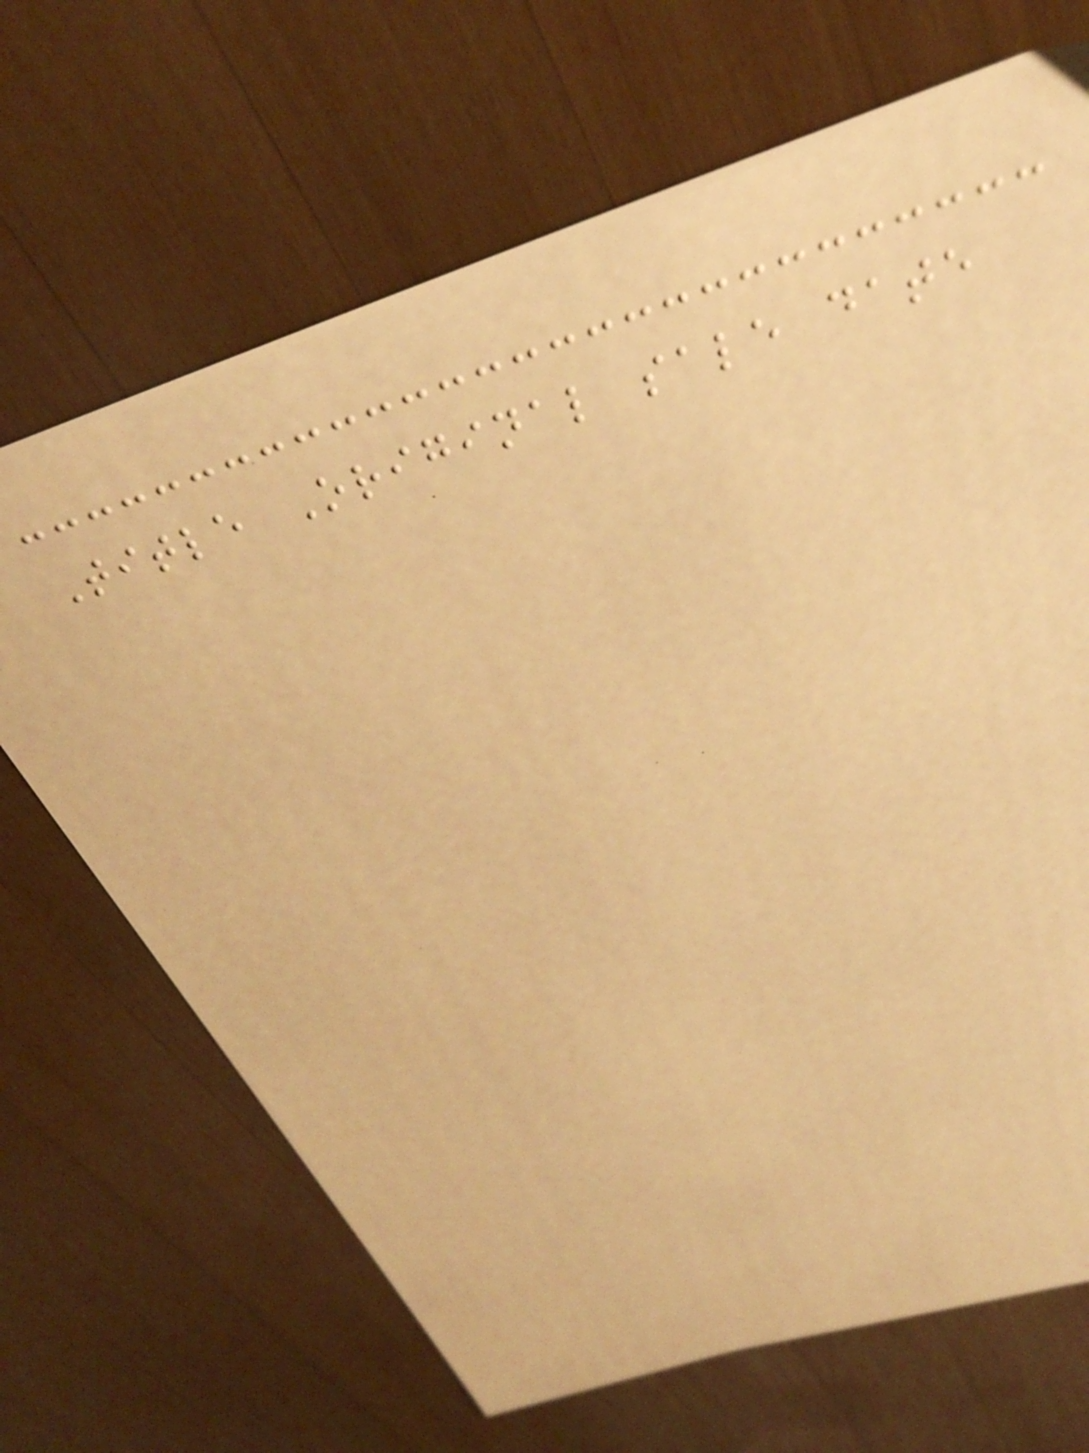Title Original sale date
